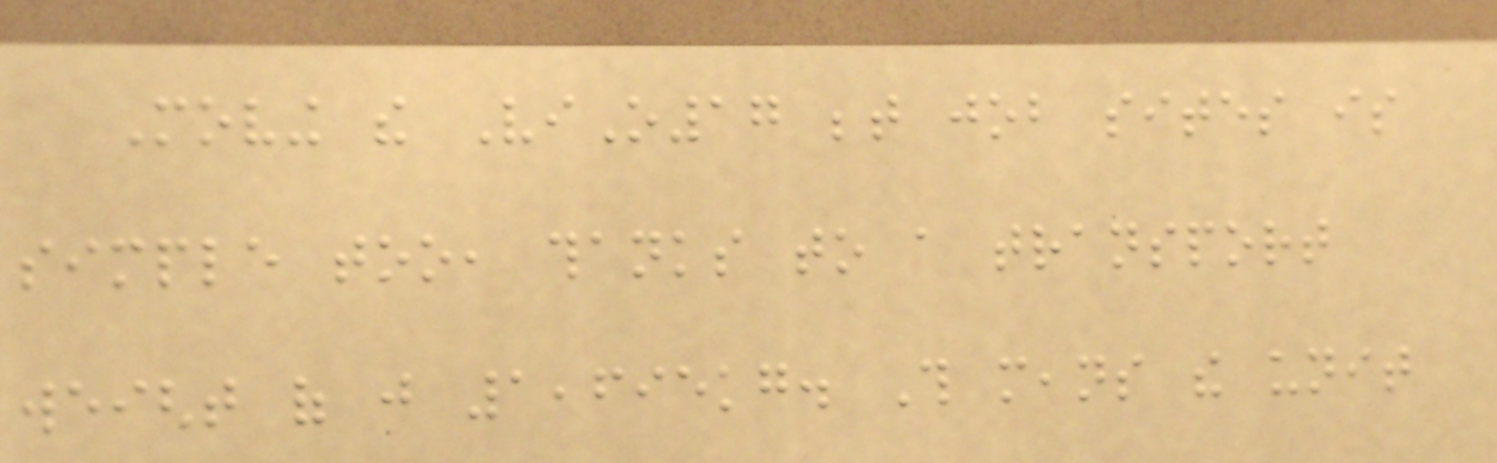Moving the ViO17 between job sites is
simple too, thanks to a transport
weight of just 1,695kg. This means the unit
